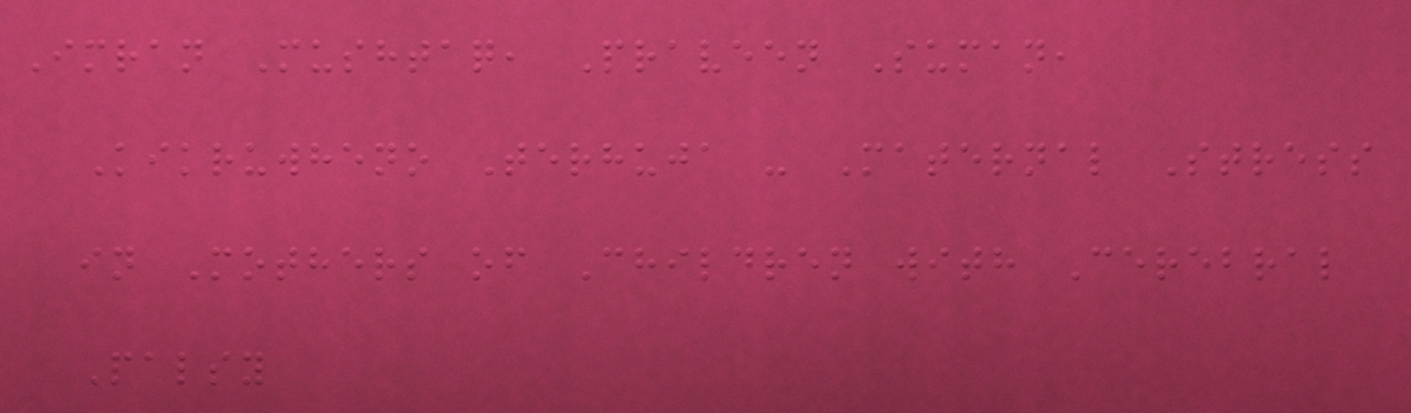Imran Mushtaq, Praveen Suman,
Kikruwheno Terhuja - Maternal Stress
in Mothers of Children with Cerebral
Palsy
